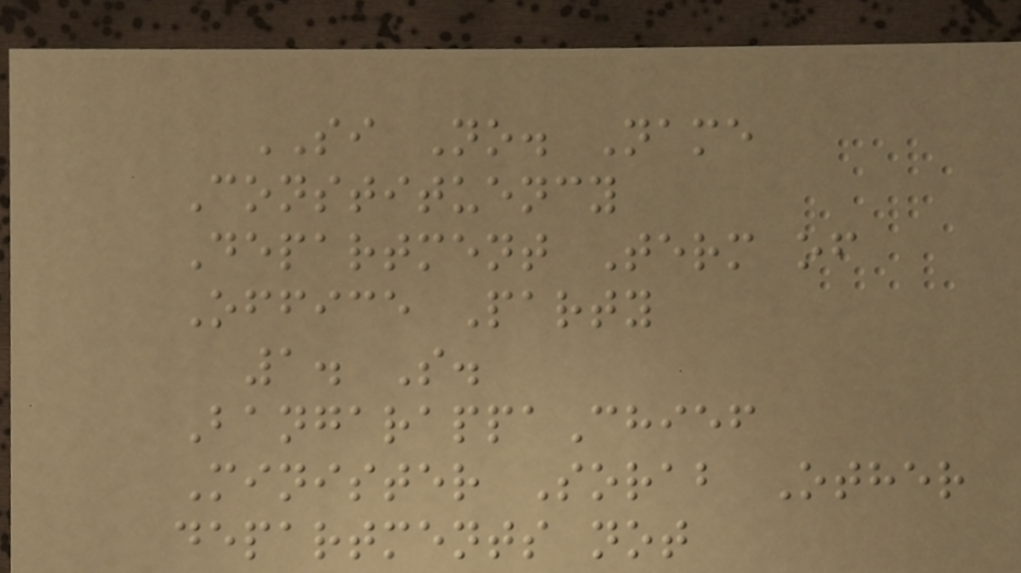SI No. Name
Constituency
Department Term of
Office Party
1. S.
BangarappaChief
Minister Sorab Other
departments not
